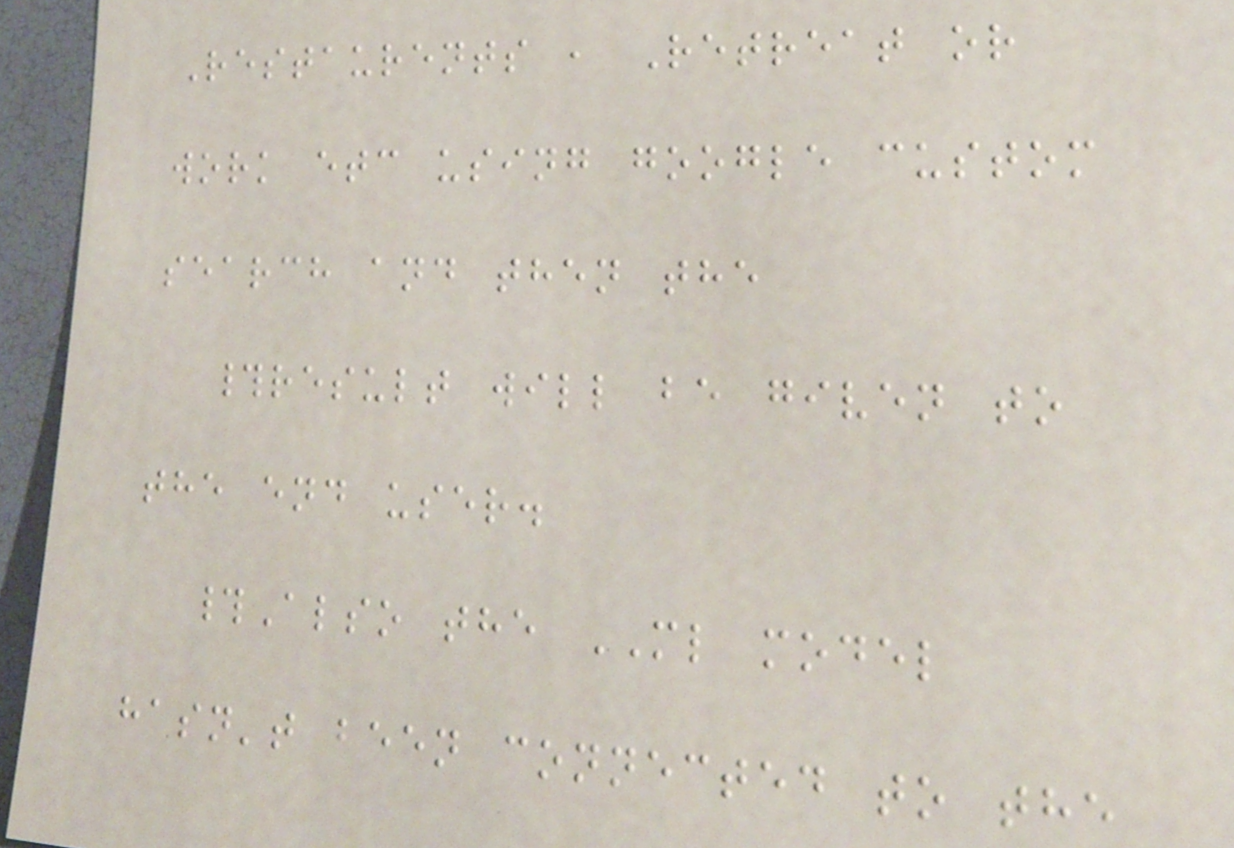Restaurents , Retreat or
work etc using google custom
search and then the
#result will be given to
the end user.
#Also the ML model
hasn't been connected to the
